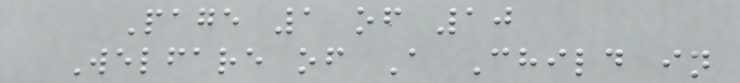Page 1 of 10
Welfare of A Child in
